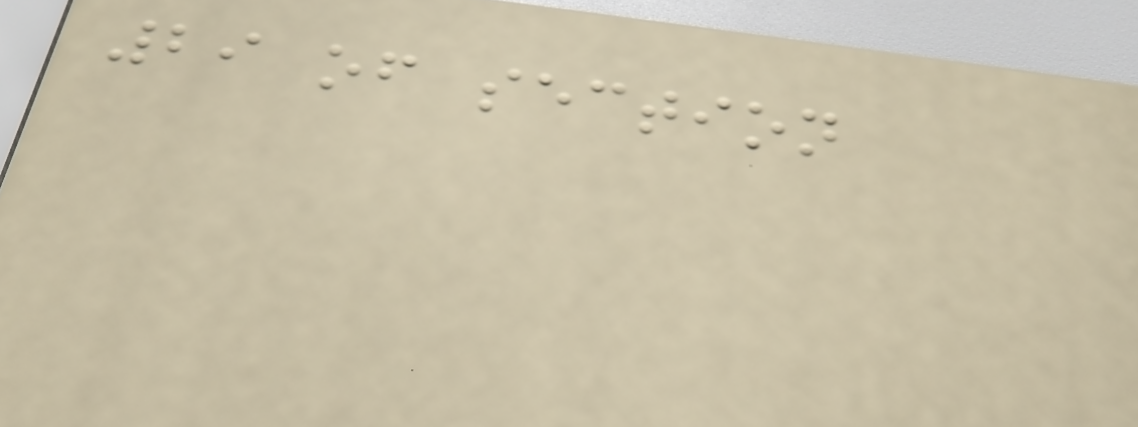29 of section
